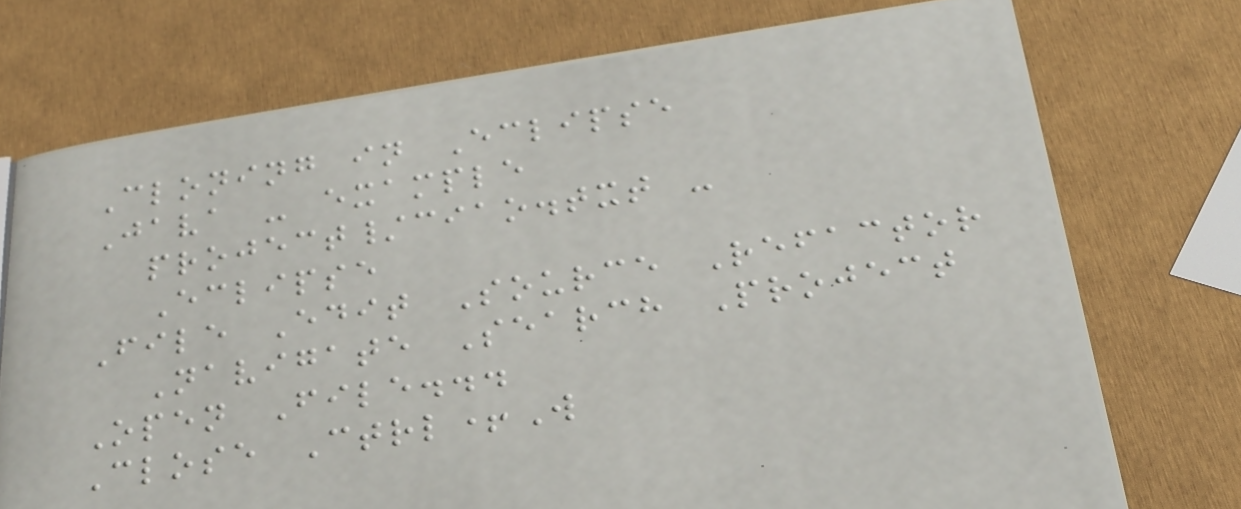Cloning in Eclipse
Java - example
project/ciao.txt -
Eclipse
File Edit Source Refactor
Navigate Search Project
Open File...
Close Ctrl+W
